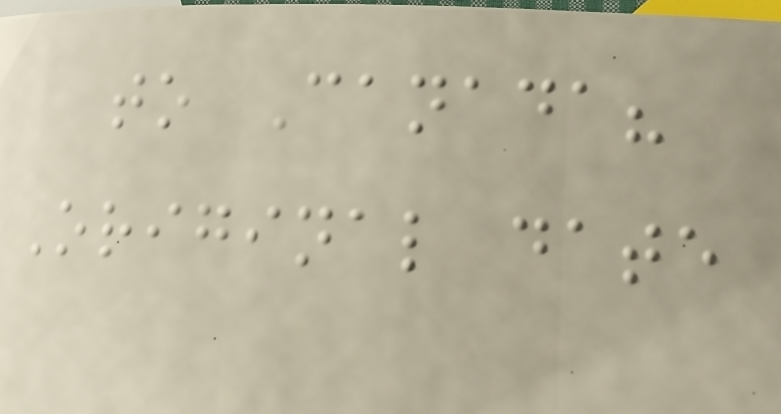to Canada?
Original date
